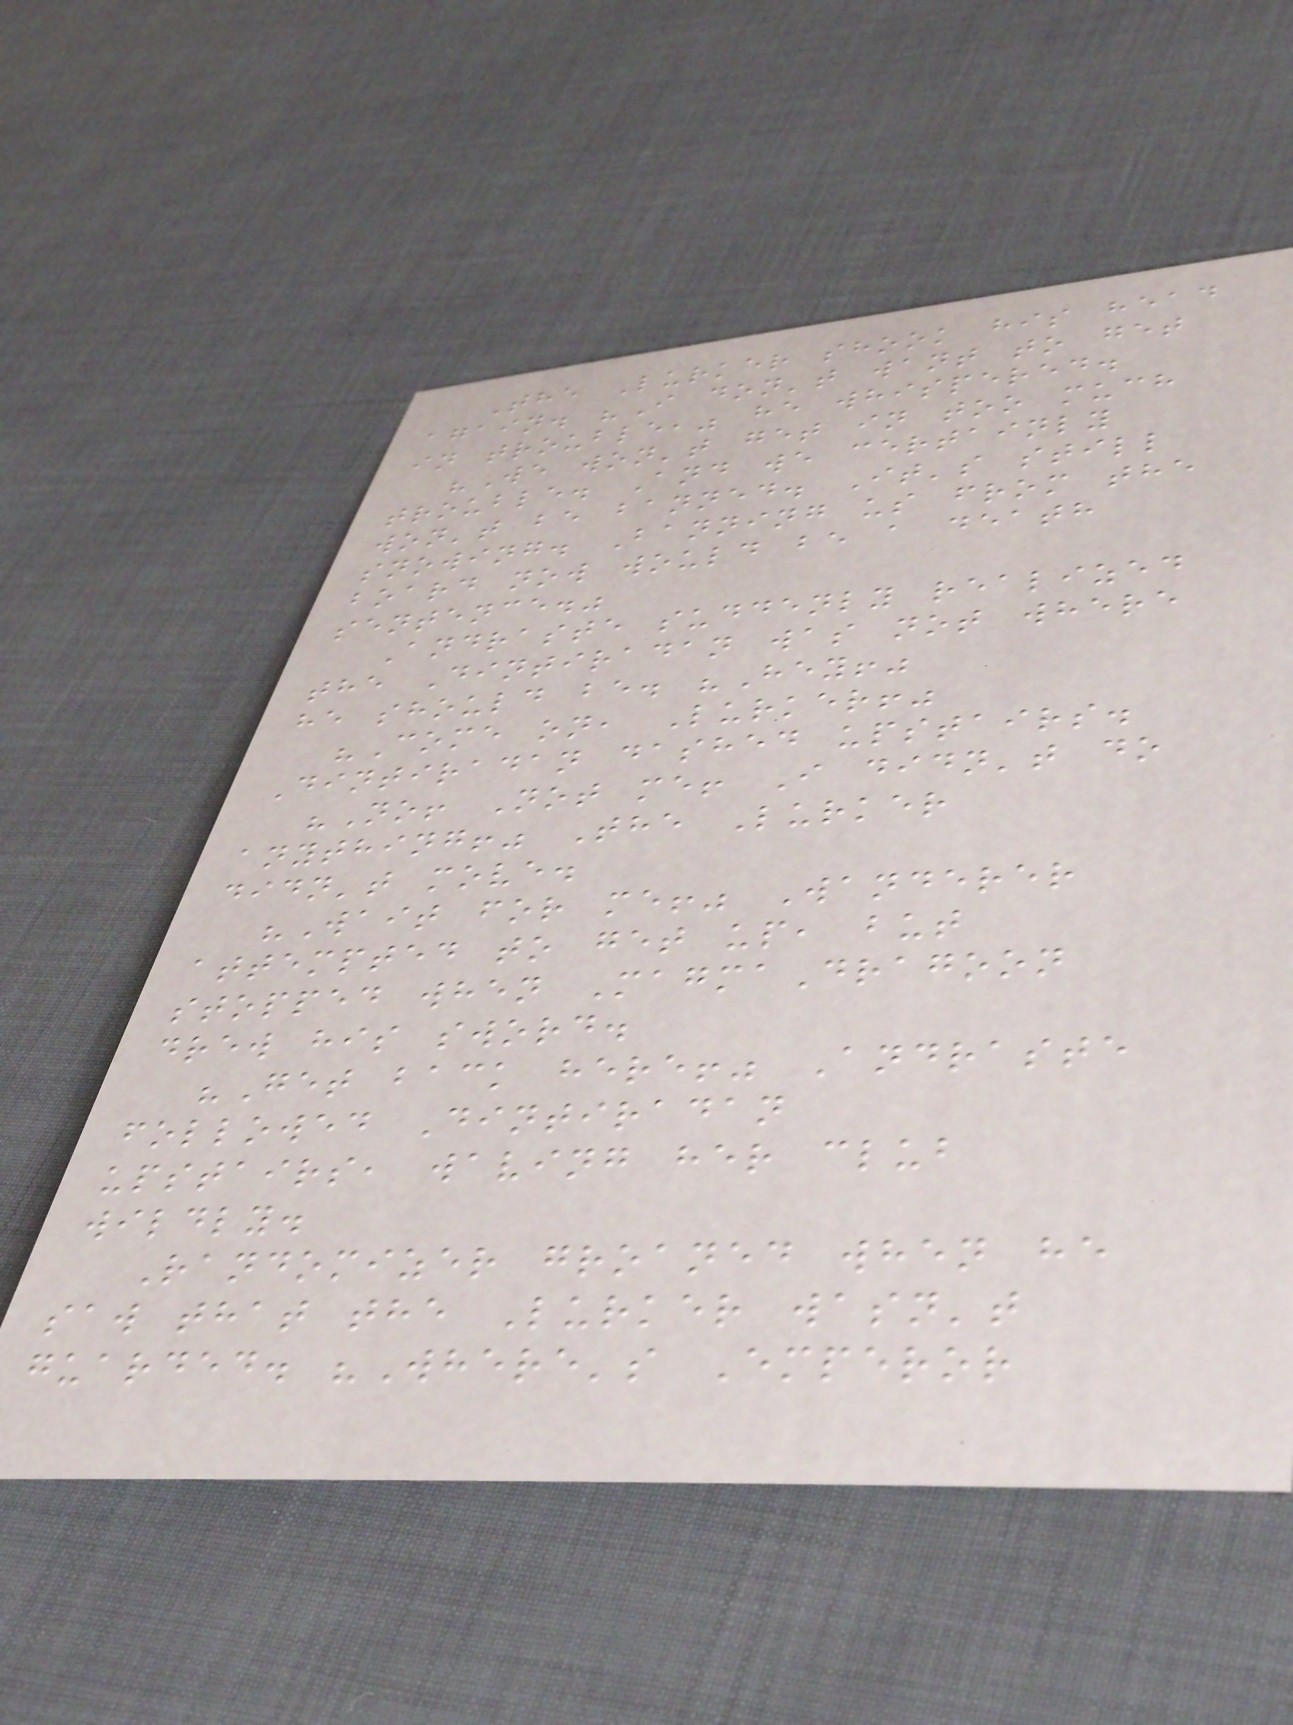The Lurker shook his head
again. "I don't want to get
in trouble," he whispered.
"We won't get in too much
trouble. And we certainly
won't be banned. It's still
snowing. Banning us from the
board now would be a death
sentence."
Andraste suddenly realized
the Dintiradan was not where
he should be. "Hey!"
"Come on, Lurker!"
Dintiradan dashed upstairs.
"No! Not me! I didn't do
anything!" The Lurker
didn't move.
"Wait for me!" Wanderer
attempted to get up, but
stopped when MagmaDragoon
drew his sword.
"Get back here!" Andraste
followed Dintiradan
upstairs, waving her club
wildly.
Randomizer groaned when he
saw that the Lurker wasn't
guarded. "Where's Emperor
